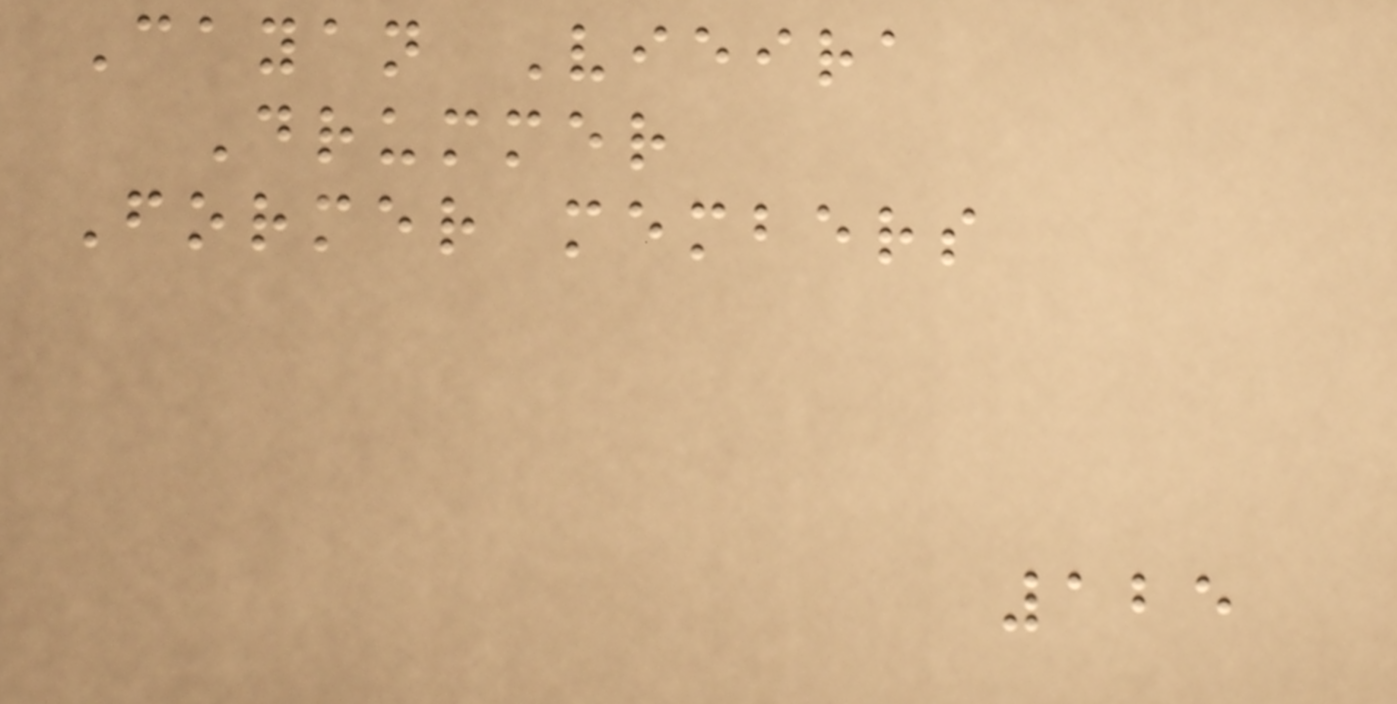Cayan Vieira
Drummer
Former members
125
